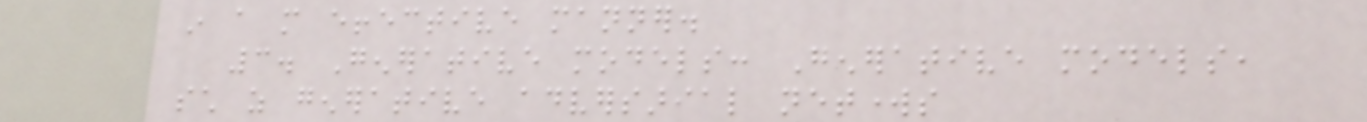in a more effective manner.
3. Generative models: Generative models,
such as generative adversarial networks
